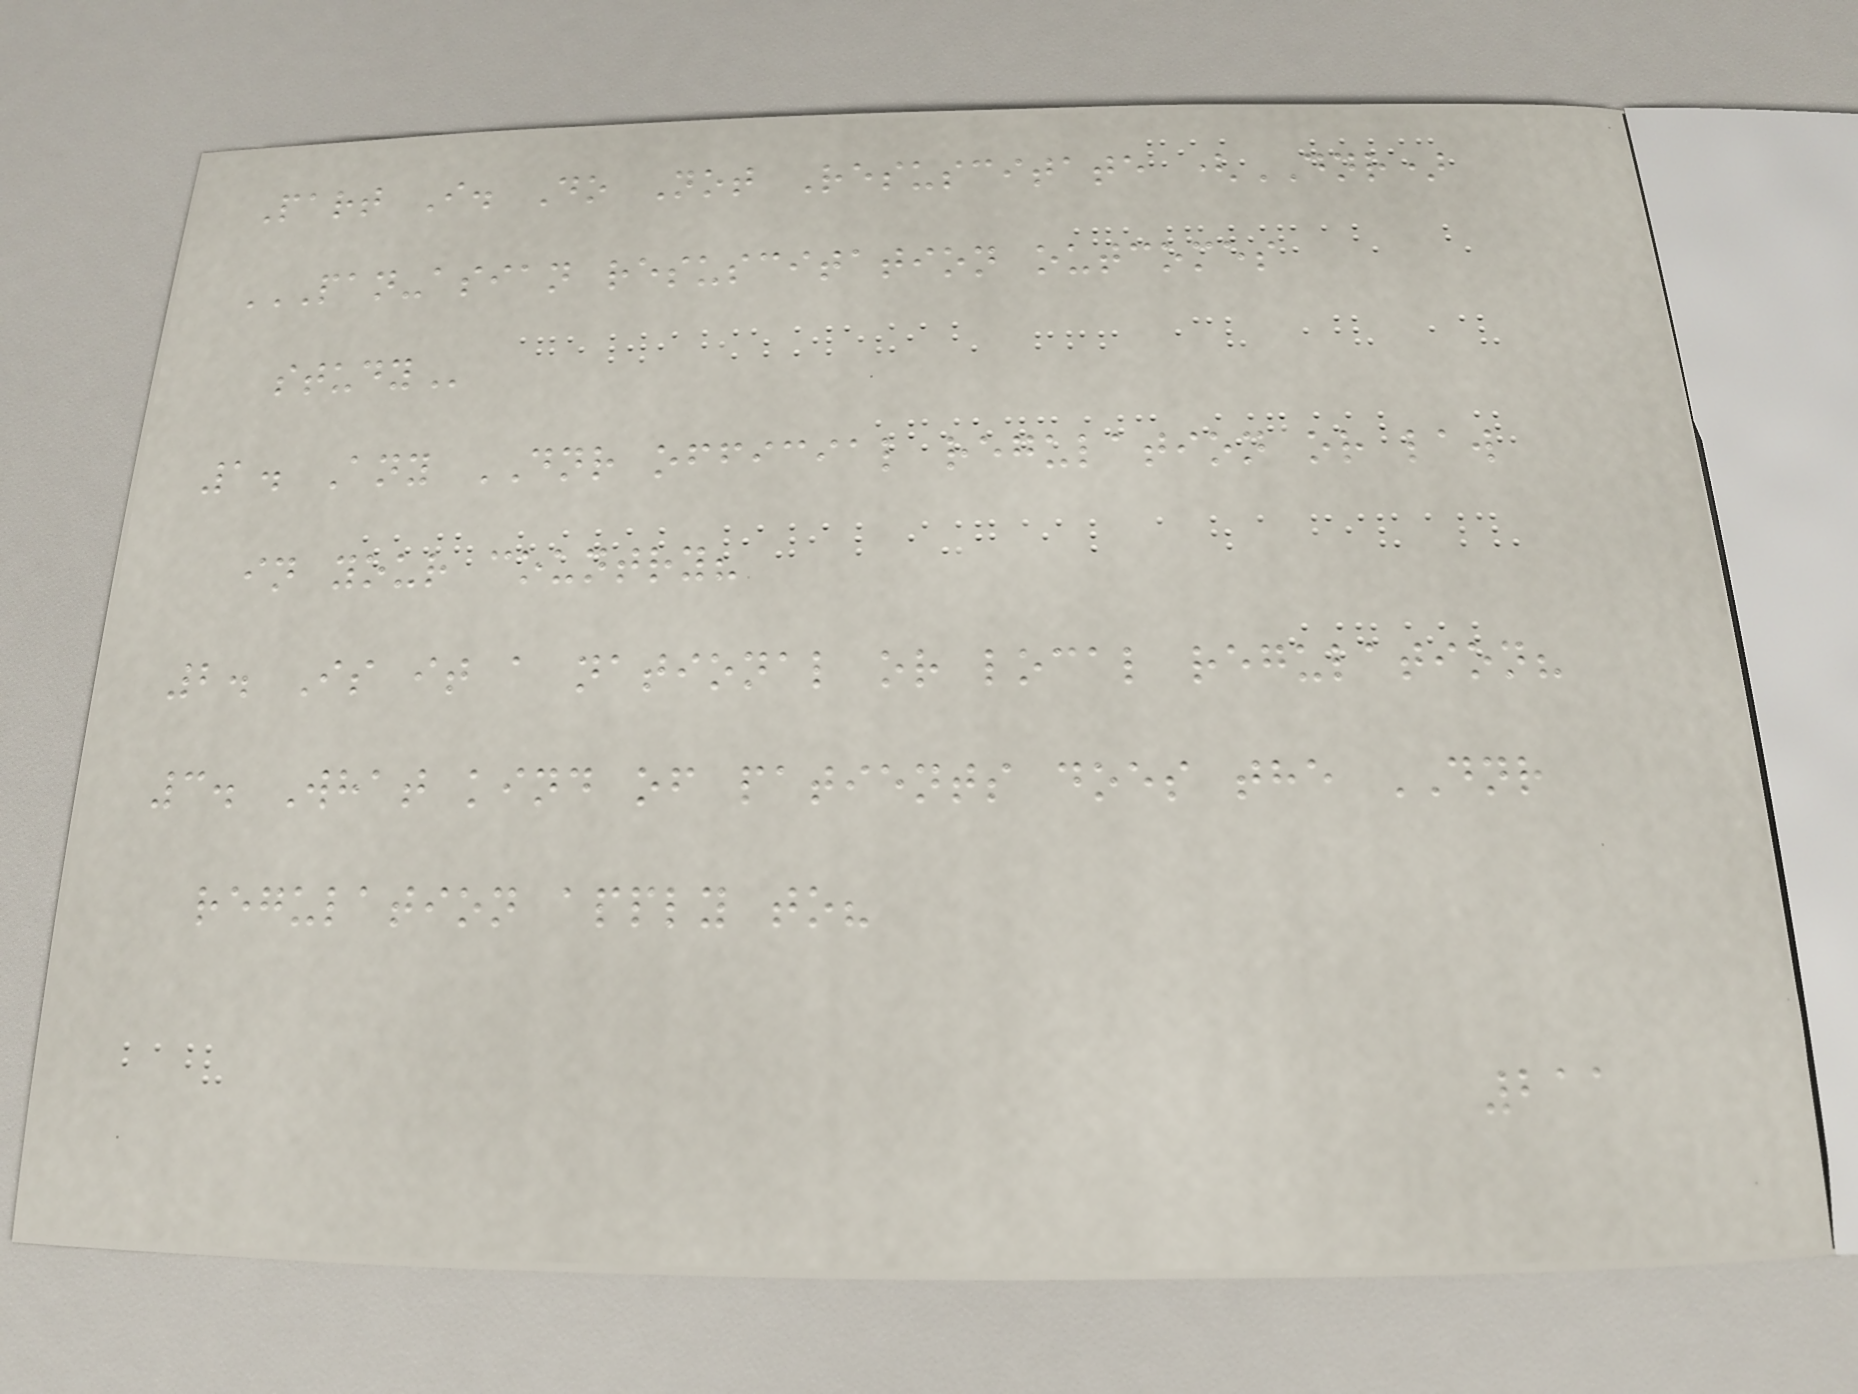Part I. Do Not Resuscitate (DNR)
PAN-ASIAN RESUSCITATION OUTCOMES
STUDY
1. Any DNR official regulation or law
in your country?
2. Is it a national or local regulation?
3. What kind of patients does the DNR
regulation apply to?
211
